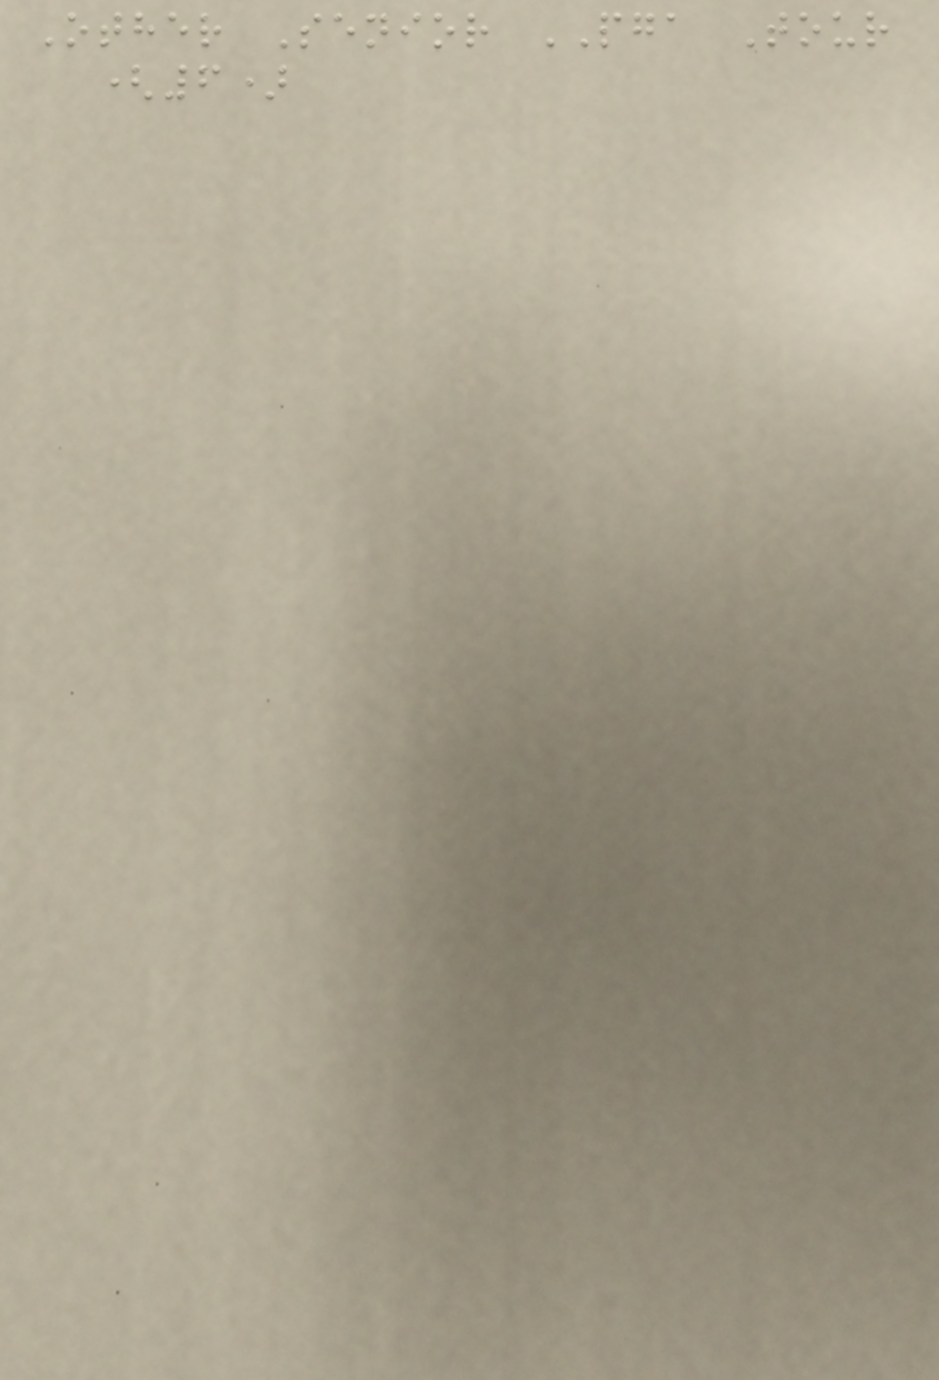Other Senior PGA Tour
(6)
